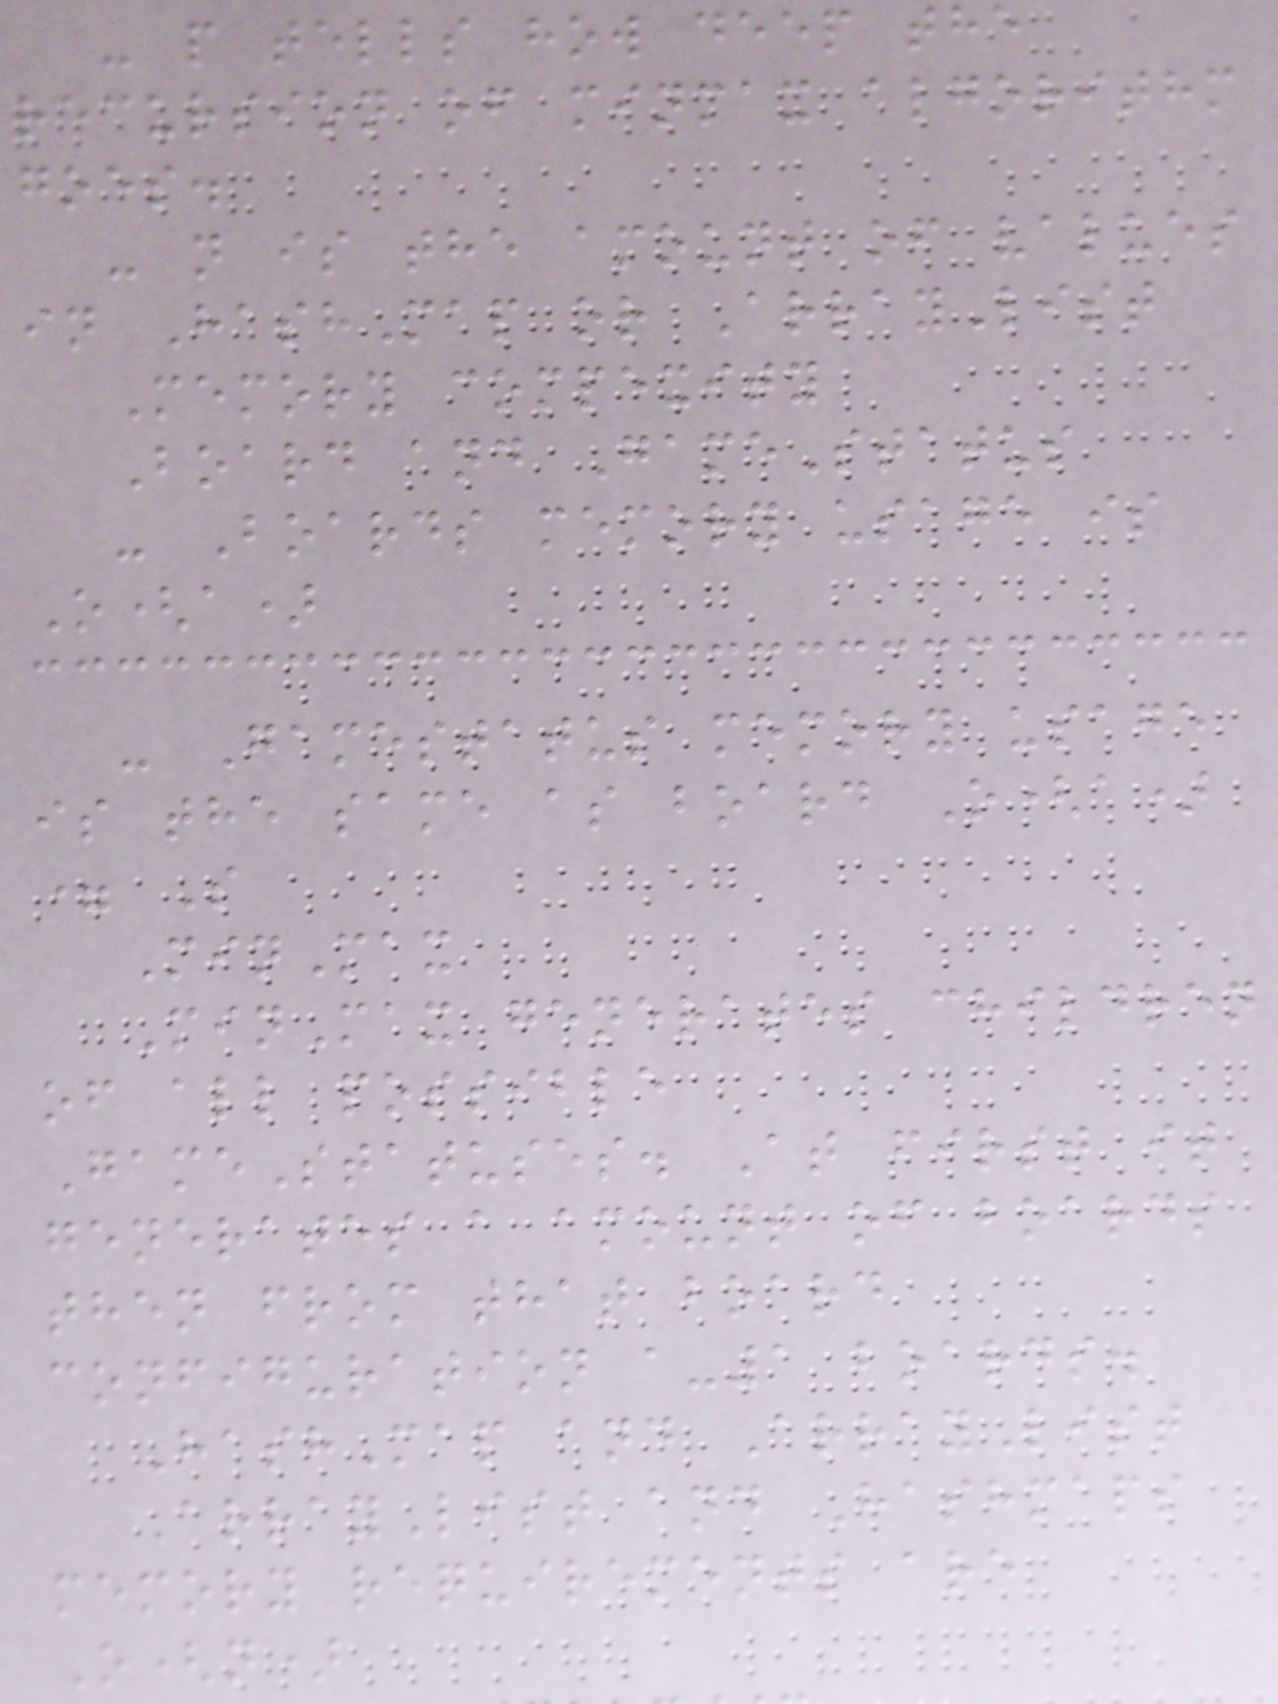- p tells how deep the
recursion of minmax algorithm
goes.
- n is the amount of values
in HashMap or ArrayList
Memory compexity
Board and GameStatus
- Boards memory usage is
O(a)
- Gamestatus memory usage
is the same as board O(a)
= S
MinMax
MinMax generates children
of all possible
GameStatuses. At first it
generates a amount of boards
then from that board
configuration a-1 boards.
HashMap and ArrayList
ArrayList and Hashmaps
memory requirements are
O(n)
